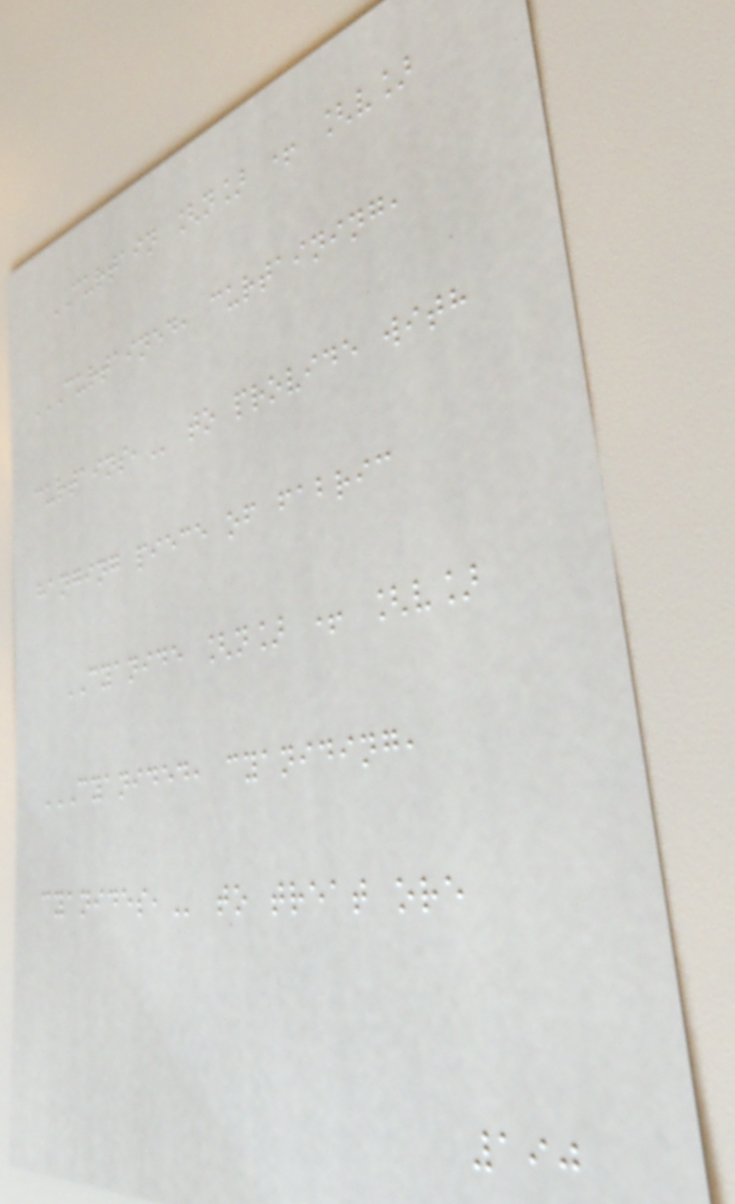CURTAIN [n] + [v]
CURTAINED, CURTAINING,
CURTAINS, to provide with
hanging piece of fabric
CYANIDE [n] + [v]
CYANIDED, CYANIDING,
CYANIDES, to treat ore
190
